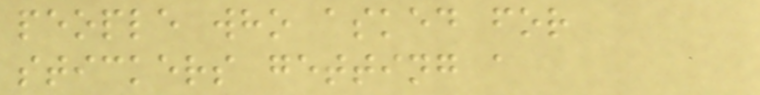people who asked for
stickers getting a
